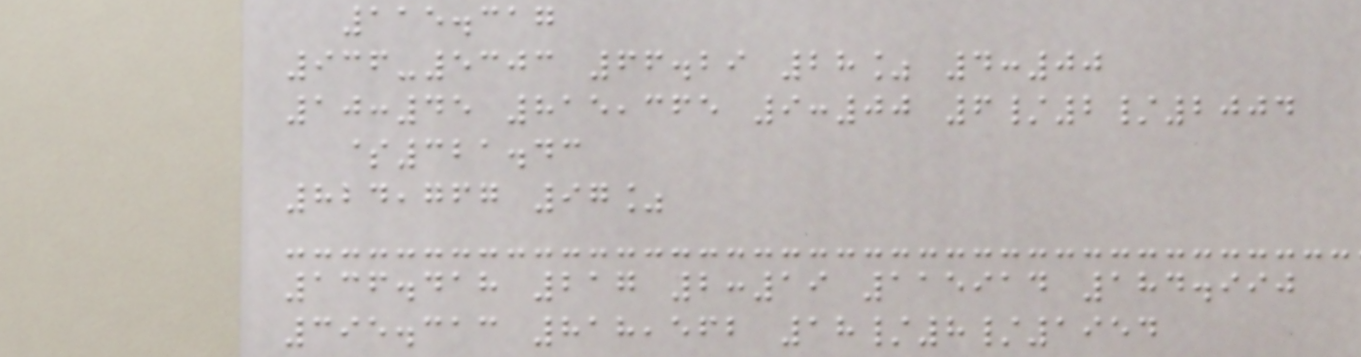115.317
936-5303 66.29 28% 4:00
10:45 815,365 9:00 6/2/2004
$321.43
824,767 97%
136.418 217 2:19 115914 184.990
395.313 818,562 18/8/1954
